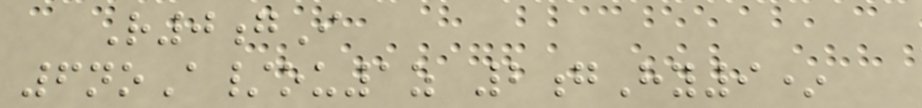R0gI
6noA/ou1z 2gHy9*
